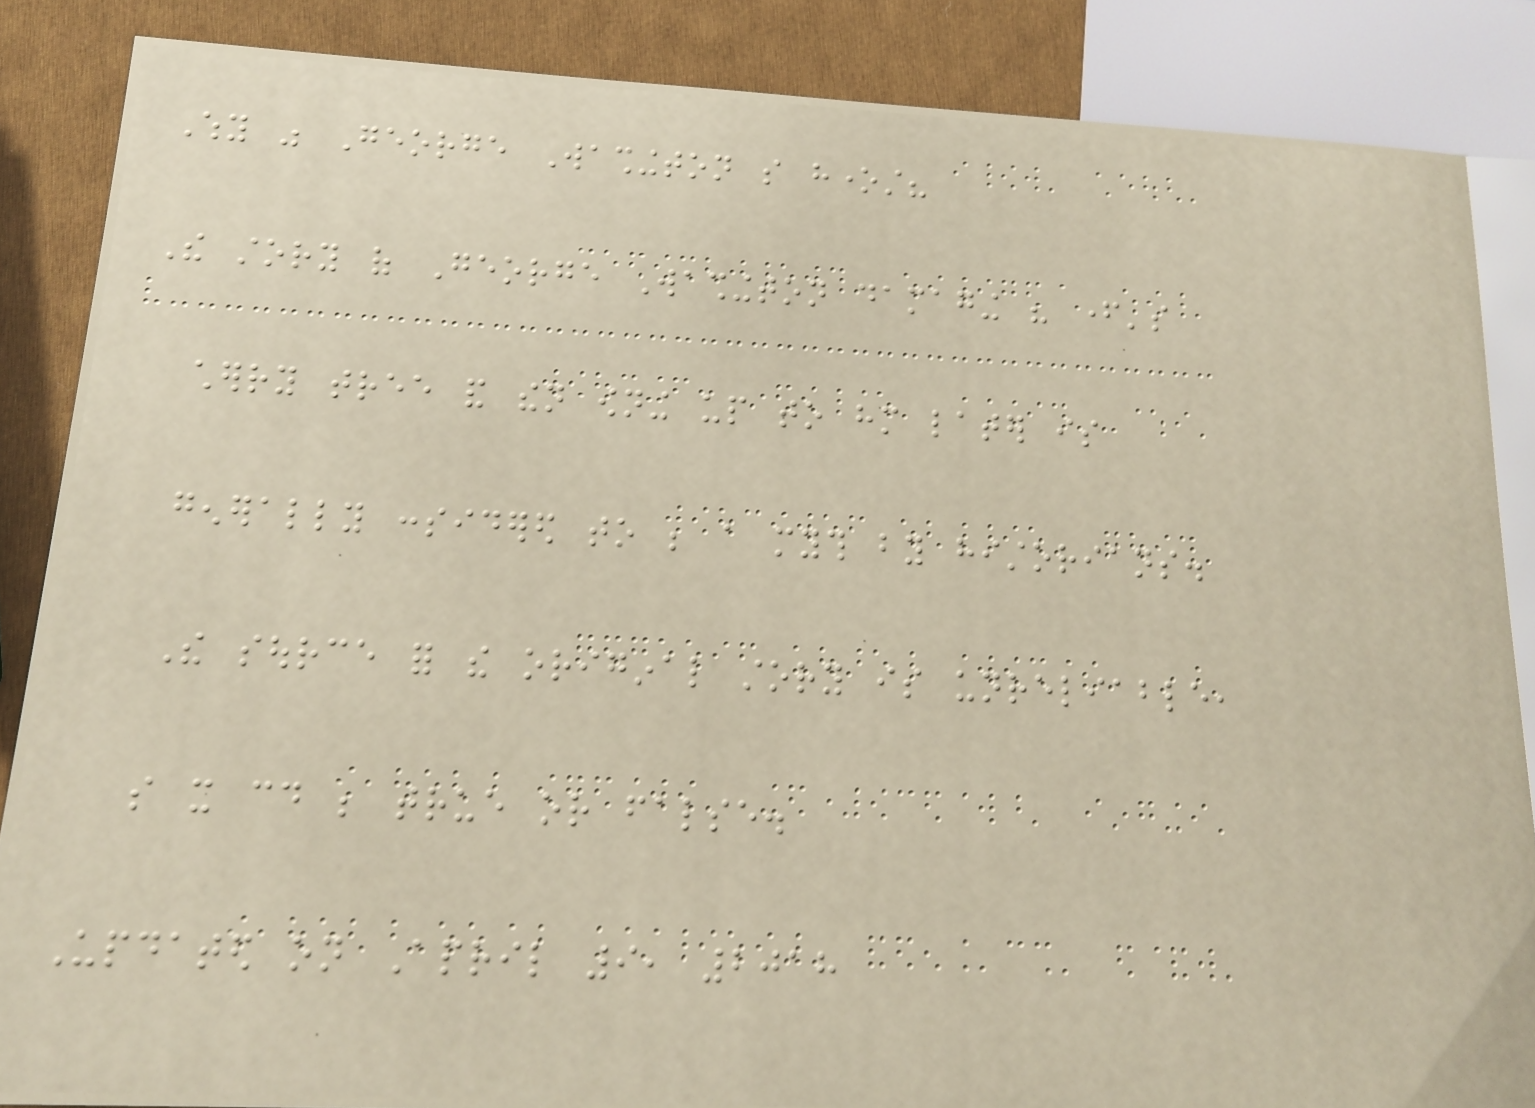Why was George Washington so honest?
The story of George Washington damaging his father's
cherry tree and then owning up to him later is
generally considered to be a myth by historians.
The source for the original story is unreliable,
so it could be true or false.
Updated on April 9, 2018
